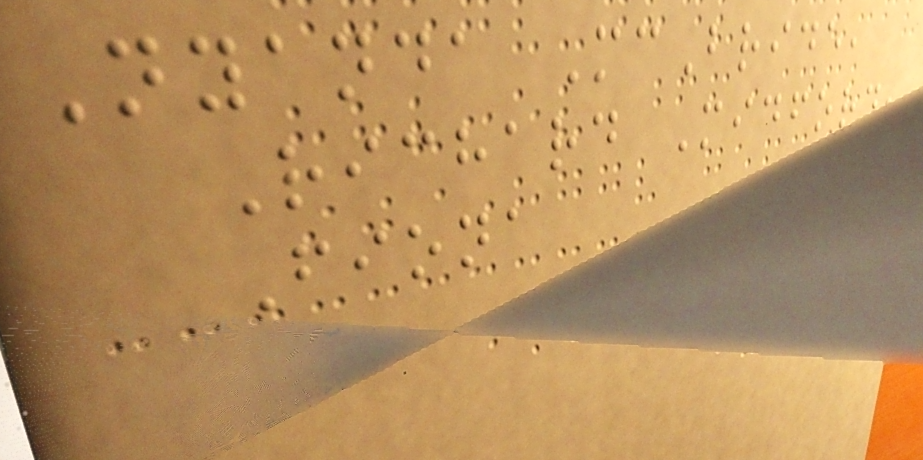Nyanda McBride,
Richard Midford,
Fiona
